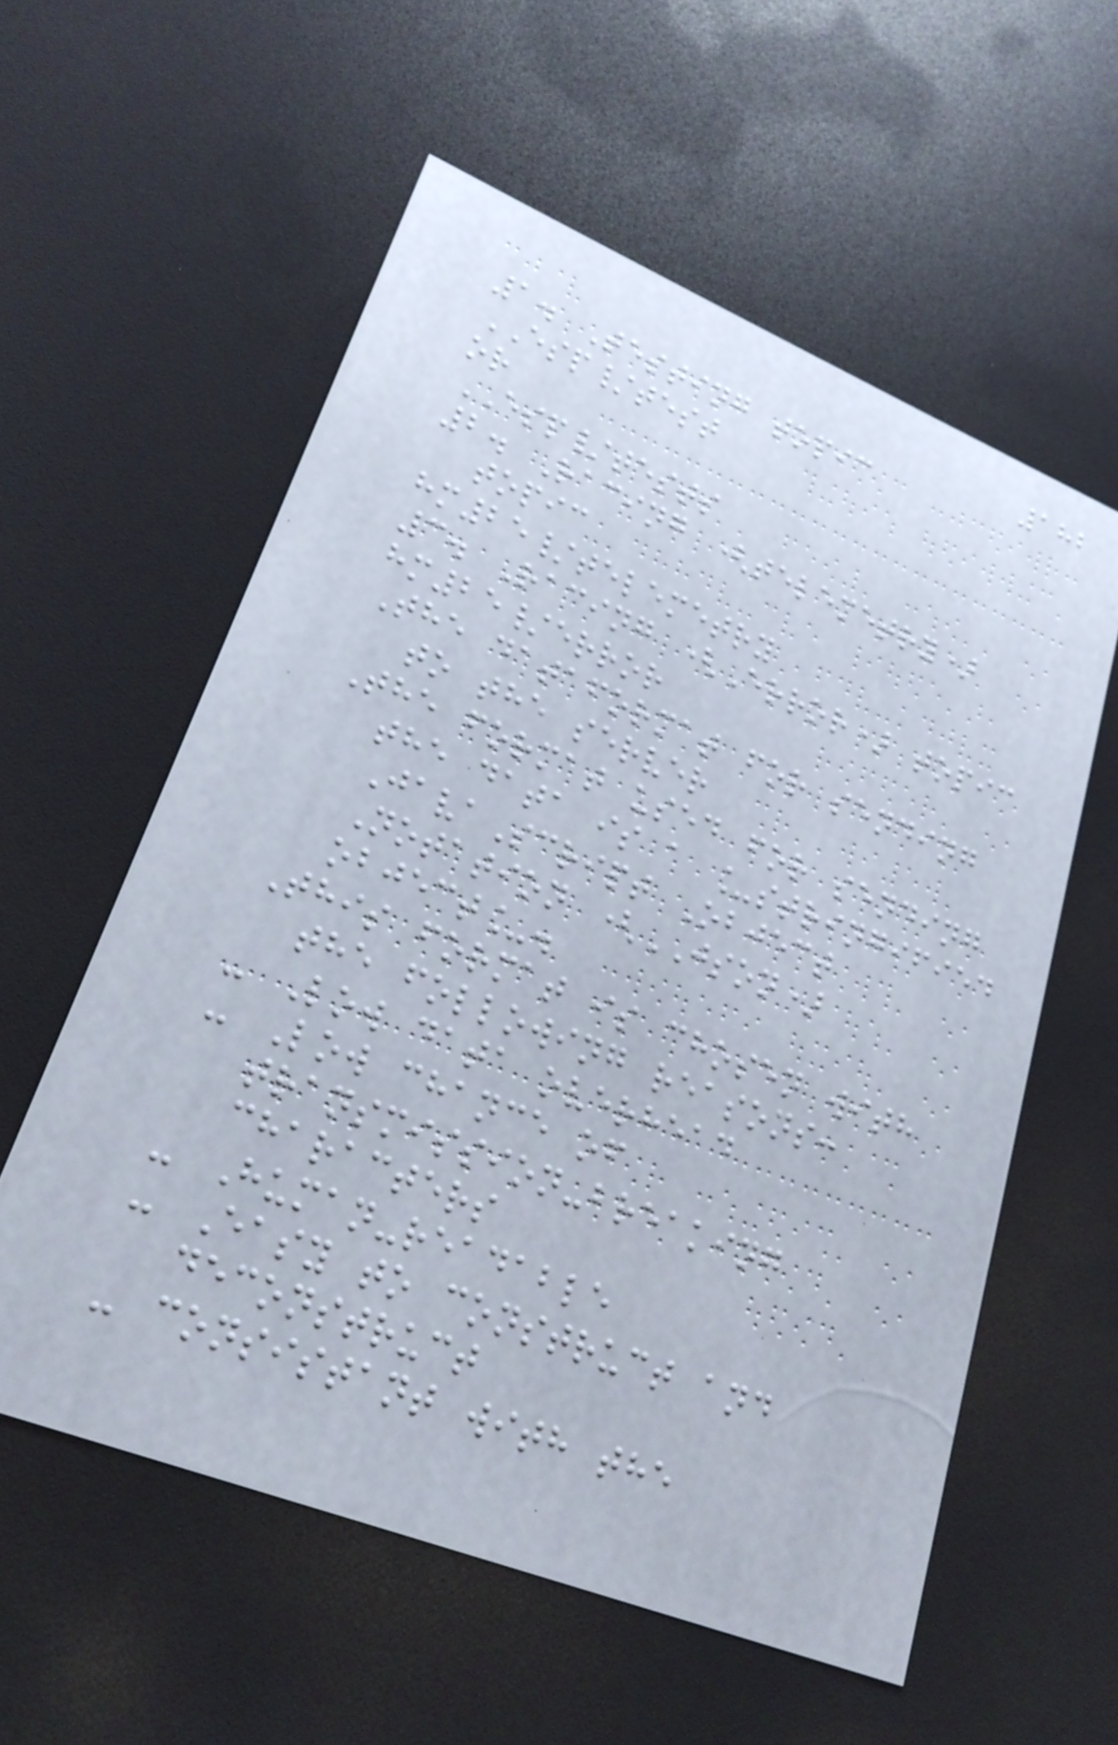182
1. Testing topic
ESP/test
or
ESP/tests
2. Racing (telemetry)
topic
hm25/telemetry
3. Racing (Error) topic
hm25/error
The dataformat for sending
to the server
The format used for sending
the data is a _stringified
JavaScript Object
Notation (JSON)
object_.
This format is chosen with
the following reasons:
- Low data overhead
- Low chance of
transmission-breaking
characters
- Human-readable
- Easy to construct and
deconstruct
- consistant with the
